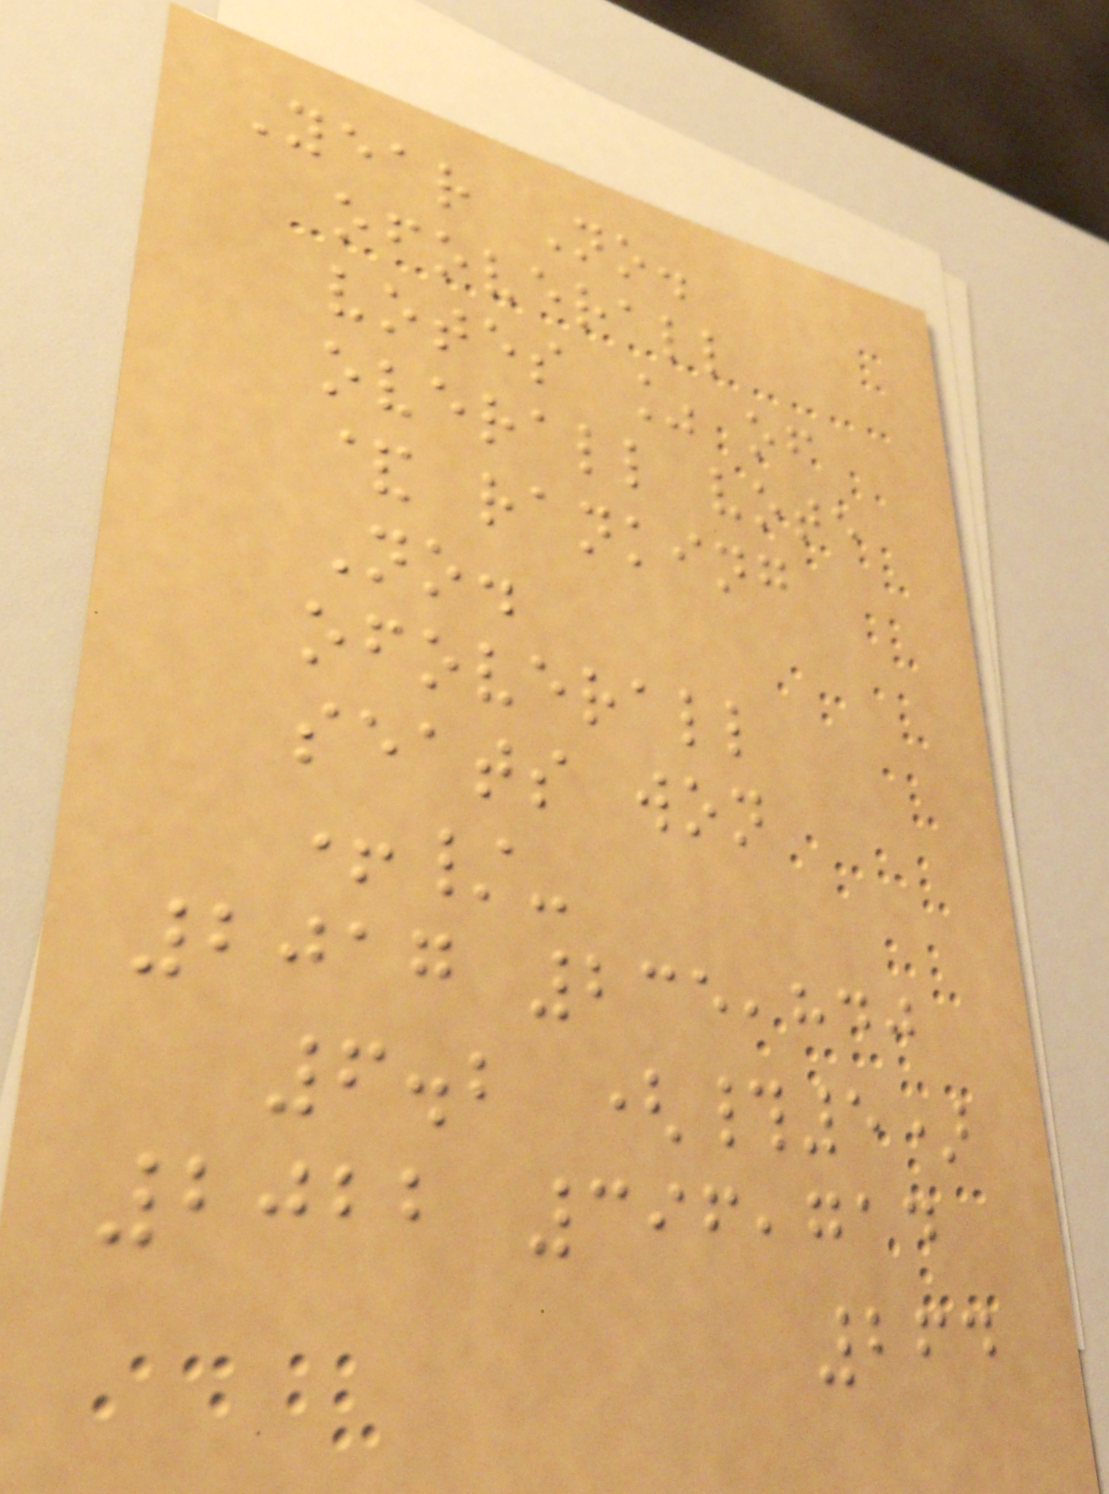Year No.
ofoverall
votes % of
overall vote
& ranking
No.
ofoverall
seats won
+/-
2017 235,840
6.2 (#5)
2022 396,714
264
